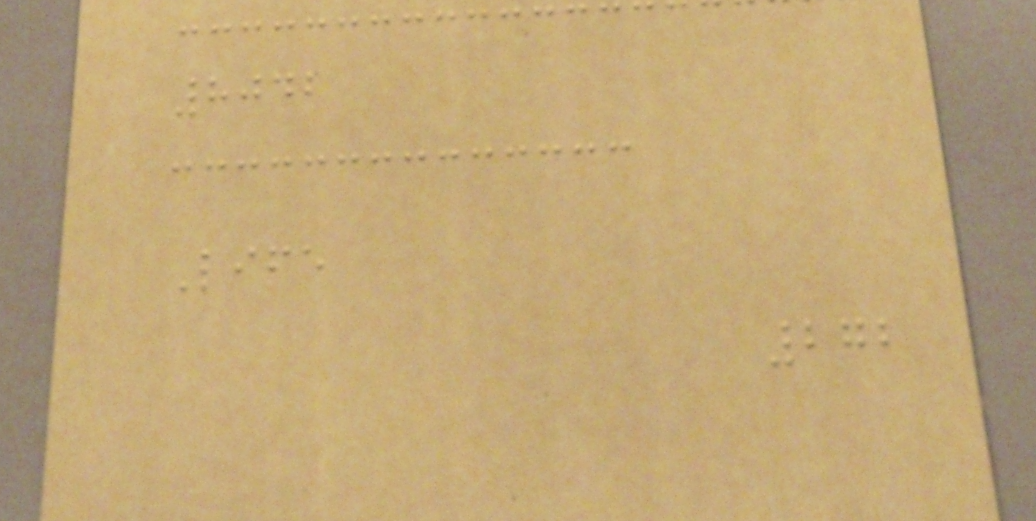8042
Life
272
